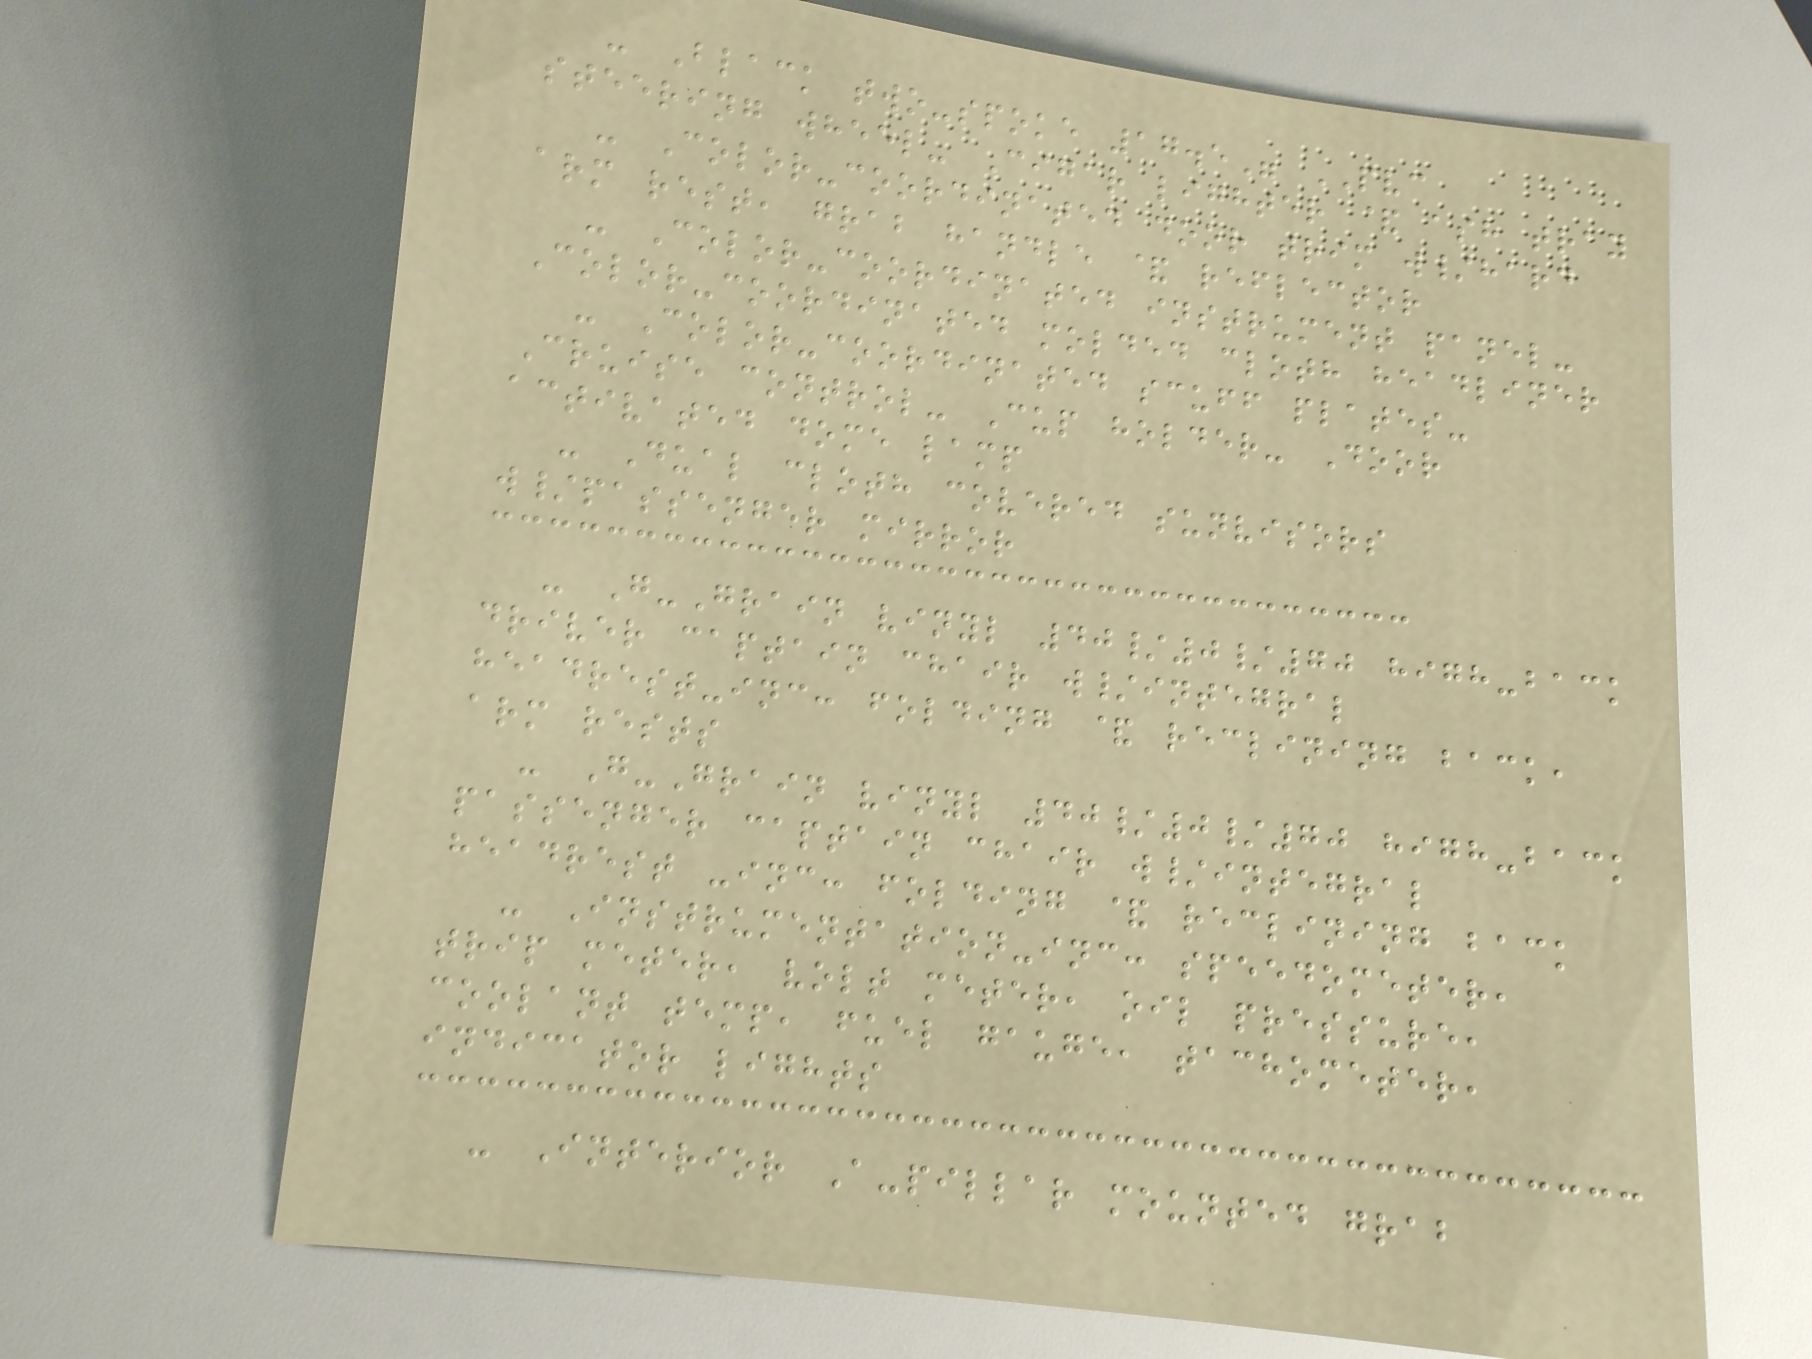- Black two-spoke 17.5" PVC
steering wheel- Cigar lighter & ash tray
- Color-coordinated door trim w/hard
arm rest, grab handle & reflector
- Color-coordinated instrument panel-
Color-coordinated molded cloth headliner
- Color-coordinated scuff plates-
Cruise control- Cup holder- Door
activated dome lamp
- Dual cloth covered sunvisors
w/passenger mirror
- G-Grain vinyl 40/0/70 high-back
driver captain chair w/integral
headrest-inc: folding & reclining back,
arm rests
- G-Grain vinyl 40/0/70 high-back
passenger captain chair w/integral
headrest -inc: folding & reclining back
- Instrumentation-inc: speedometer,
trip meter, volt meter, oil pressure,
coolant temp, fuel gauge, tachometer,
indicator lights
- Interior A-pillar mounted grab
